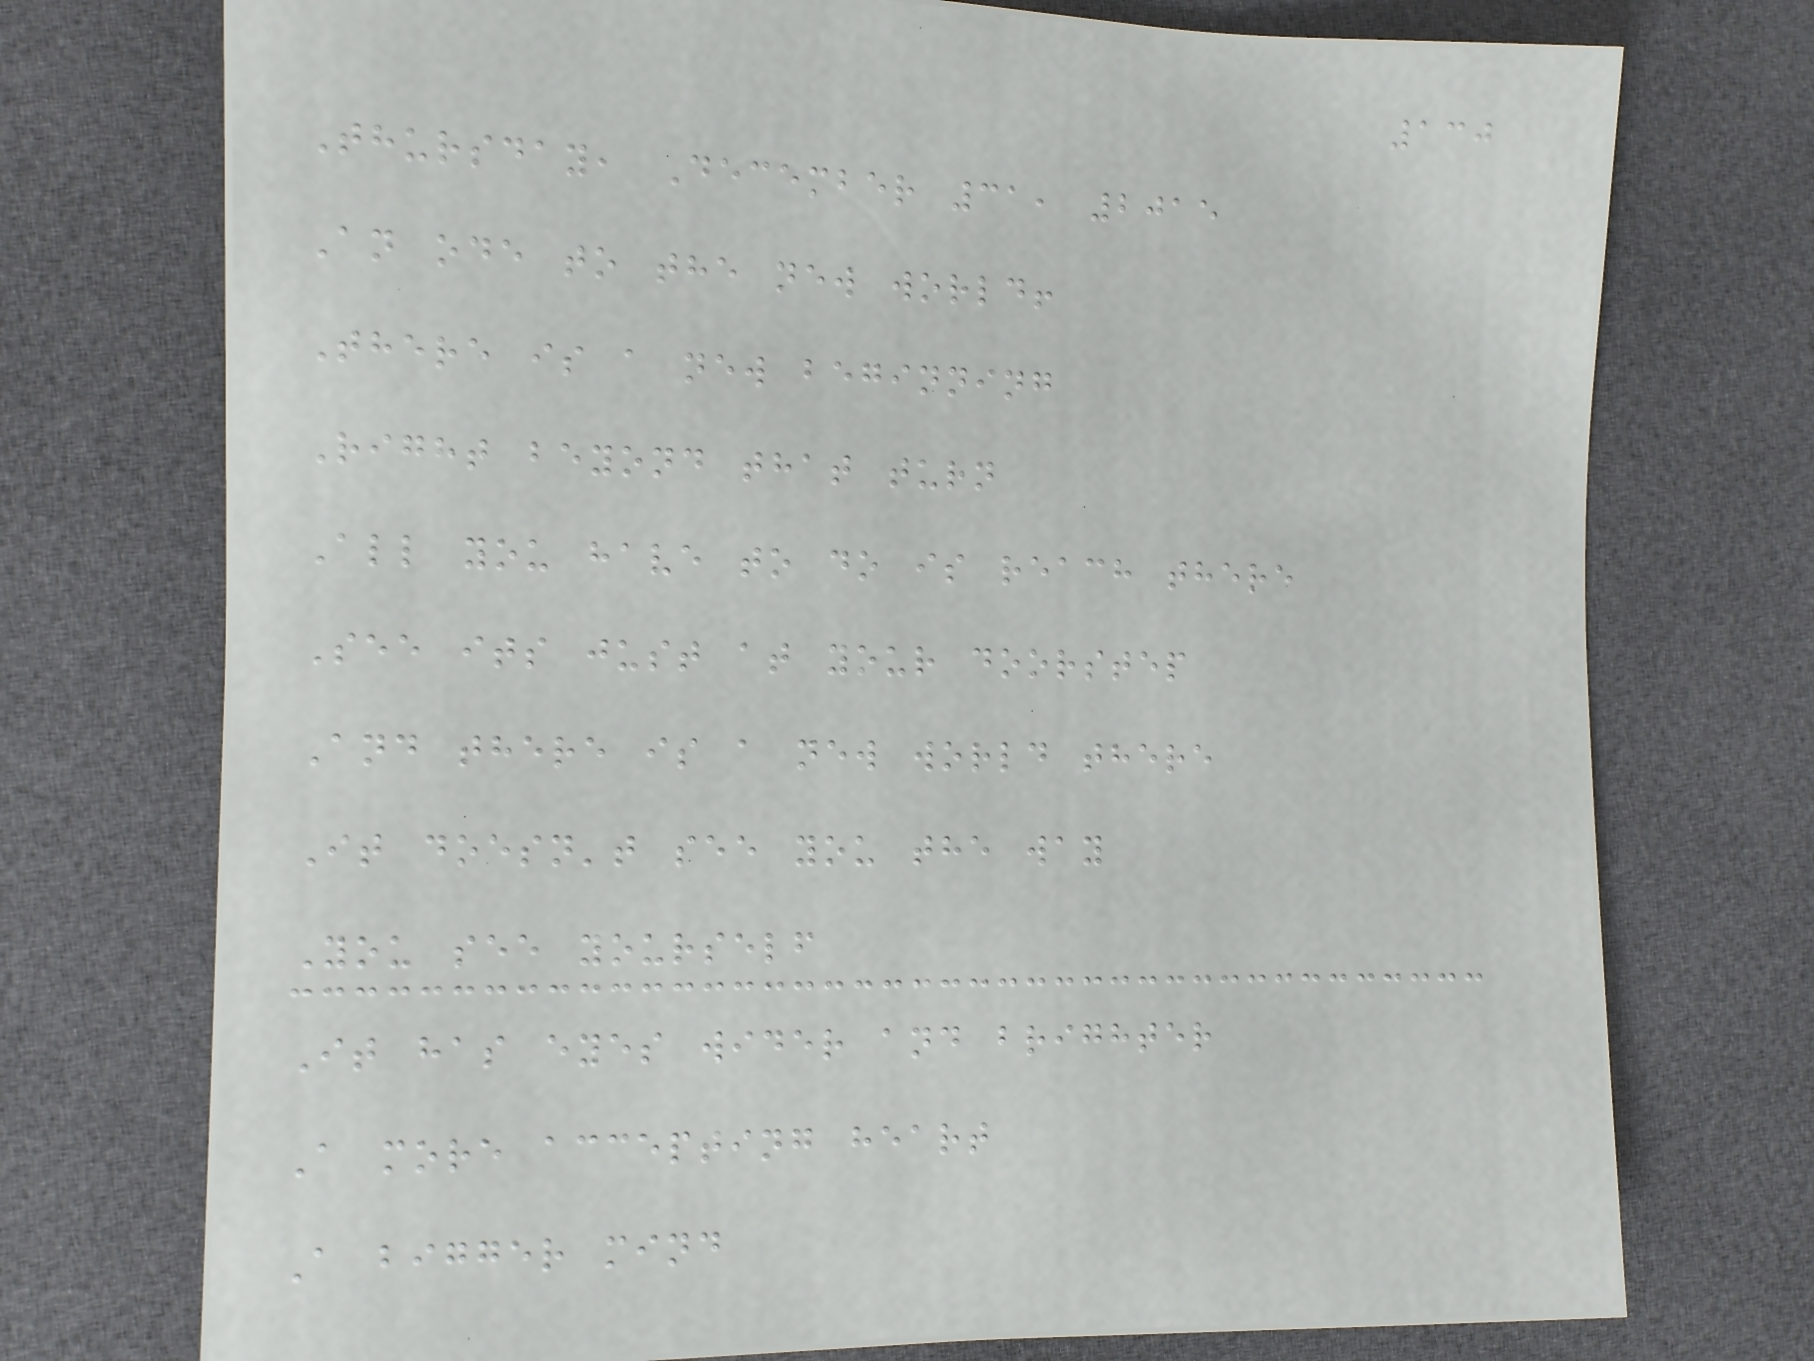130
Thursday, December 31, 2015
An ode to the new world!
There is a new beginning
Right beyond that turn
All you have to do is reach there
See its just at your doorstep
And there is a new world there
It doesn't see you the way
You see yourself
It has eyes wider and brighter
A more accepting heart
A bigger mind
